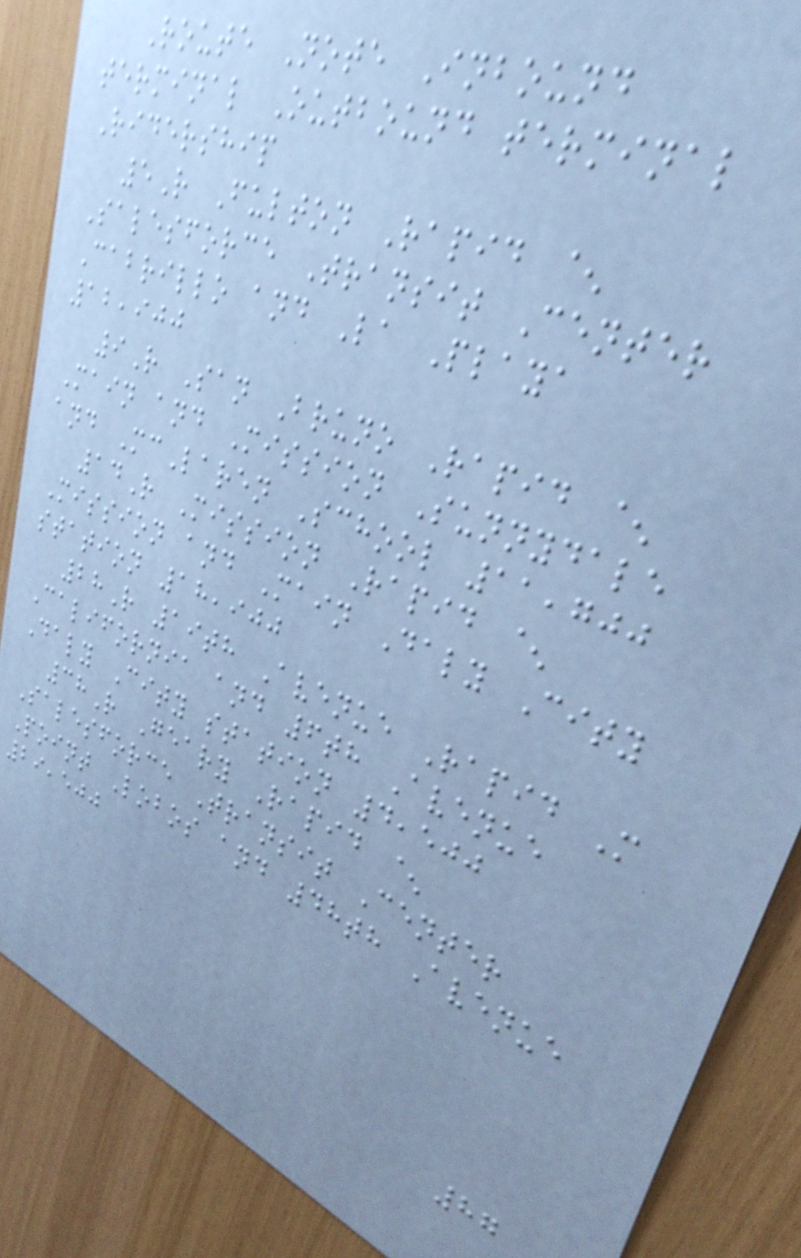Route Note Inbound
terminal Outbound terminal
Ridership
5R Fulton Rapid ^
Salesforce Transit Center
Cabrillo and La Playa
12,900
9R San Bruno Rapid ^
Main and Mission Sunnydale
and McLaren School 11,700
14R Mission Rapid ^
Mission and Main Daly City
station 18,900
28R 19th Avenue Rapid M
California and 6th Avenue
Daly City station 4,500
38R Geary Rapid ^
Salesforce Transit Center
Point Lobos and 48th Avenue
29,500
87
